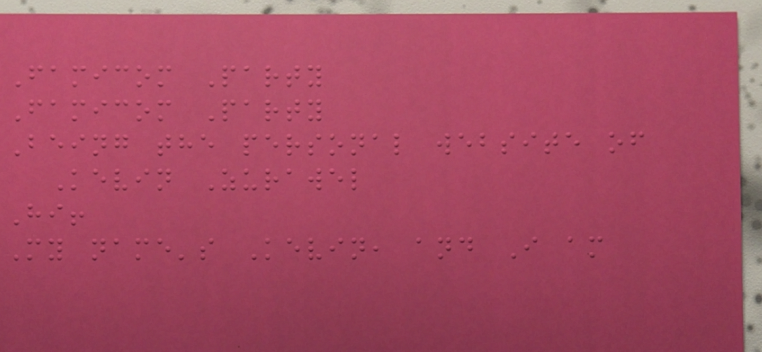Famicom Party
Famicom Party
Being the personal website of
Kevin Zurawel
Hi!
My name's Kevin, and I am
